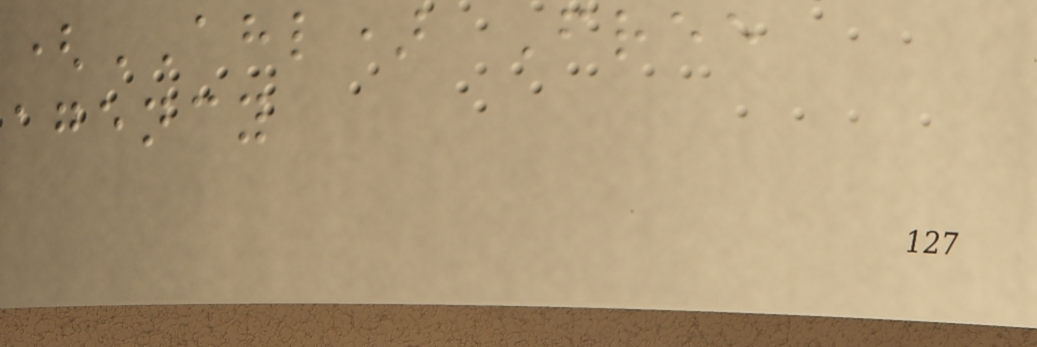(AHL) Free
agency
